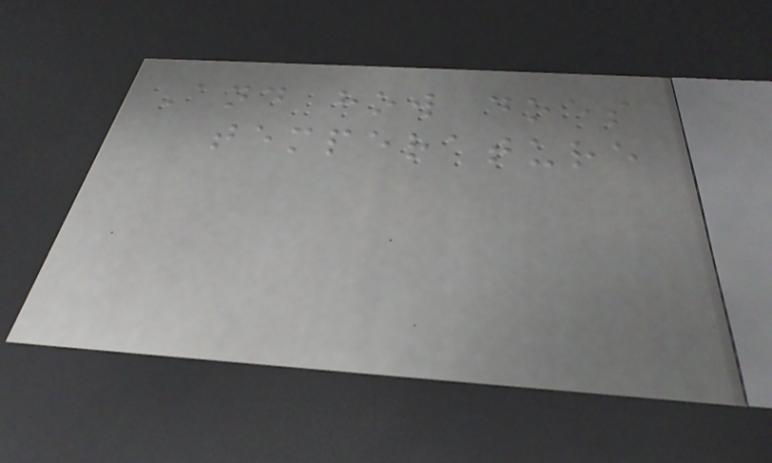And how does
temperature
